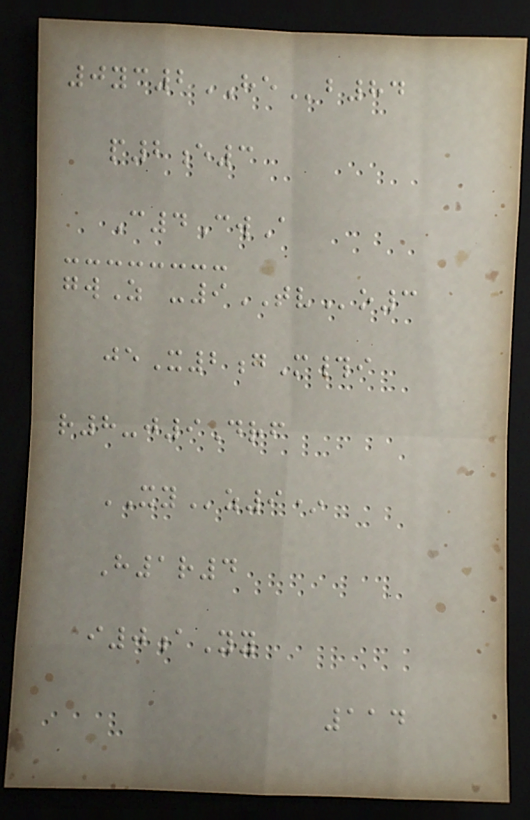0yc2HEb84
p2e3
C4CwA
gwZ -9TVo3
jeX2gM#i
r8-j9Drf
XYz9*
H1r4
i0aYy
114
